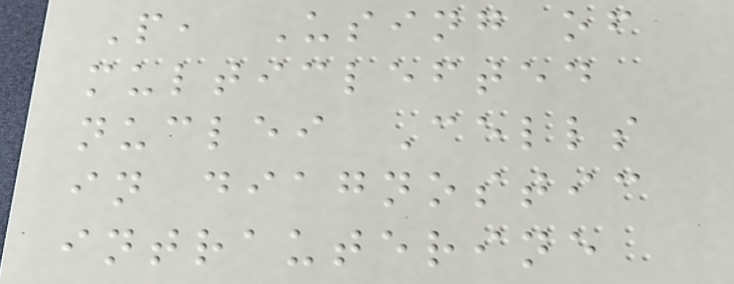P, Using of
multiclefted
nuclei Cells
in diagnostic
intrauterine
